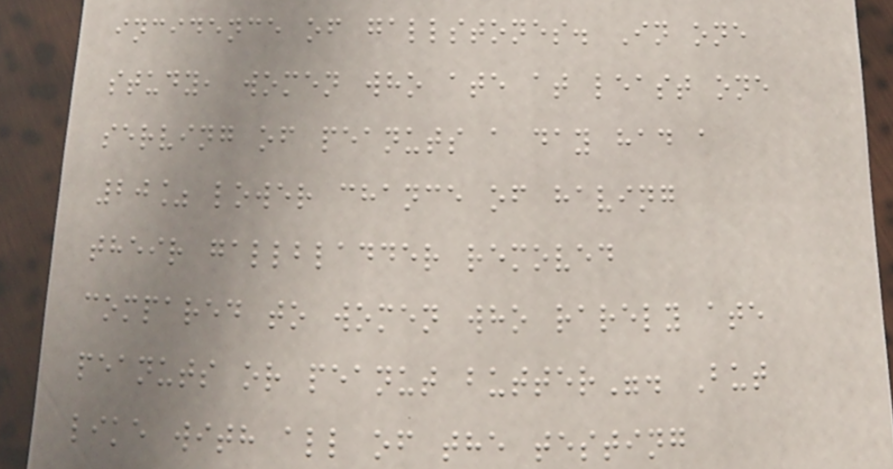incidence of gallstones. In one
study, women who ate at least one
serving of peanuts a day had a
20% lower chance of having
their gallbladder removed
compared to women who rarely ate
peanuts or peanut butter". But
like with all of the testing
